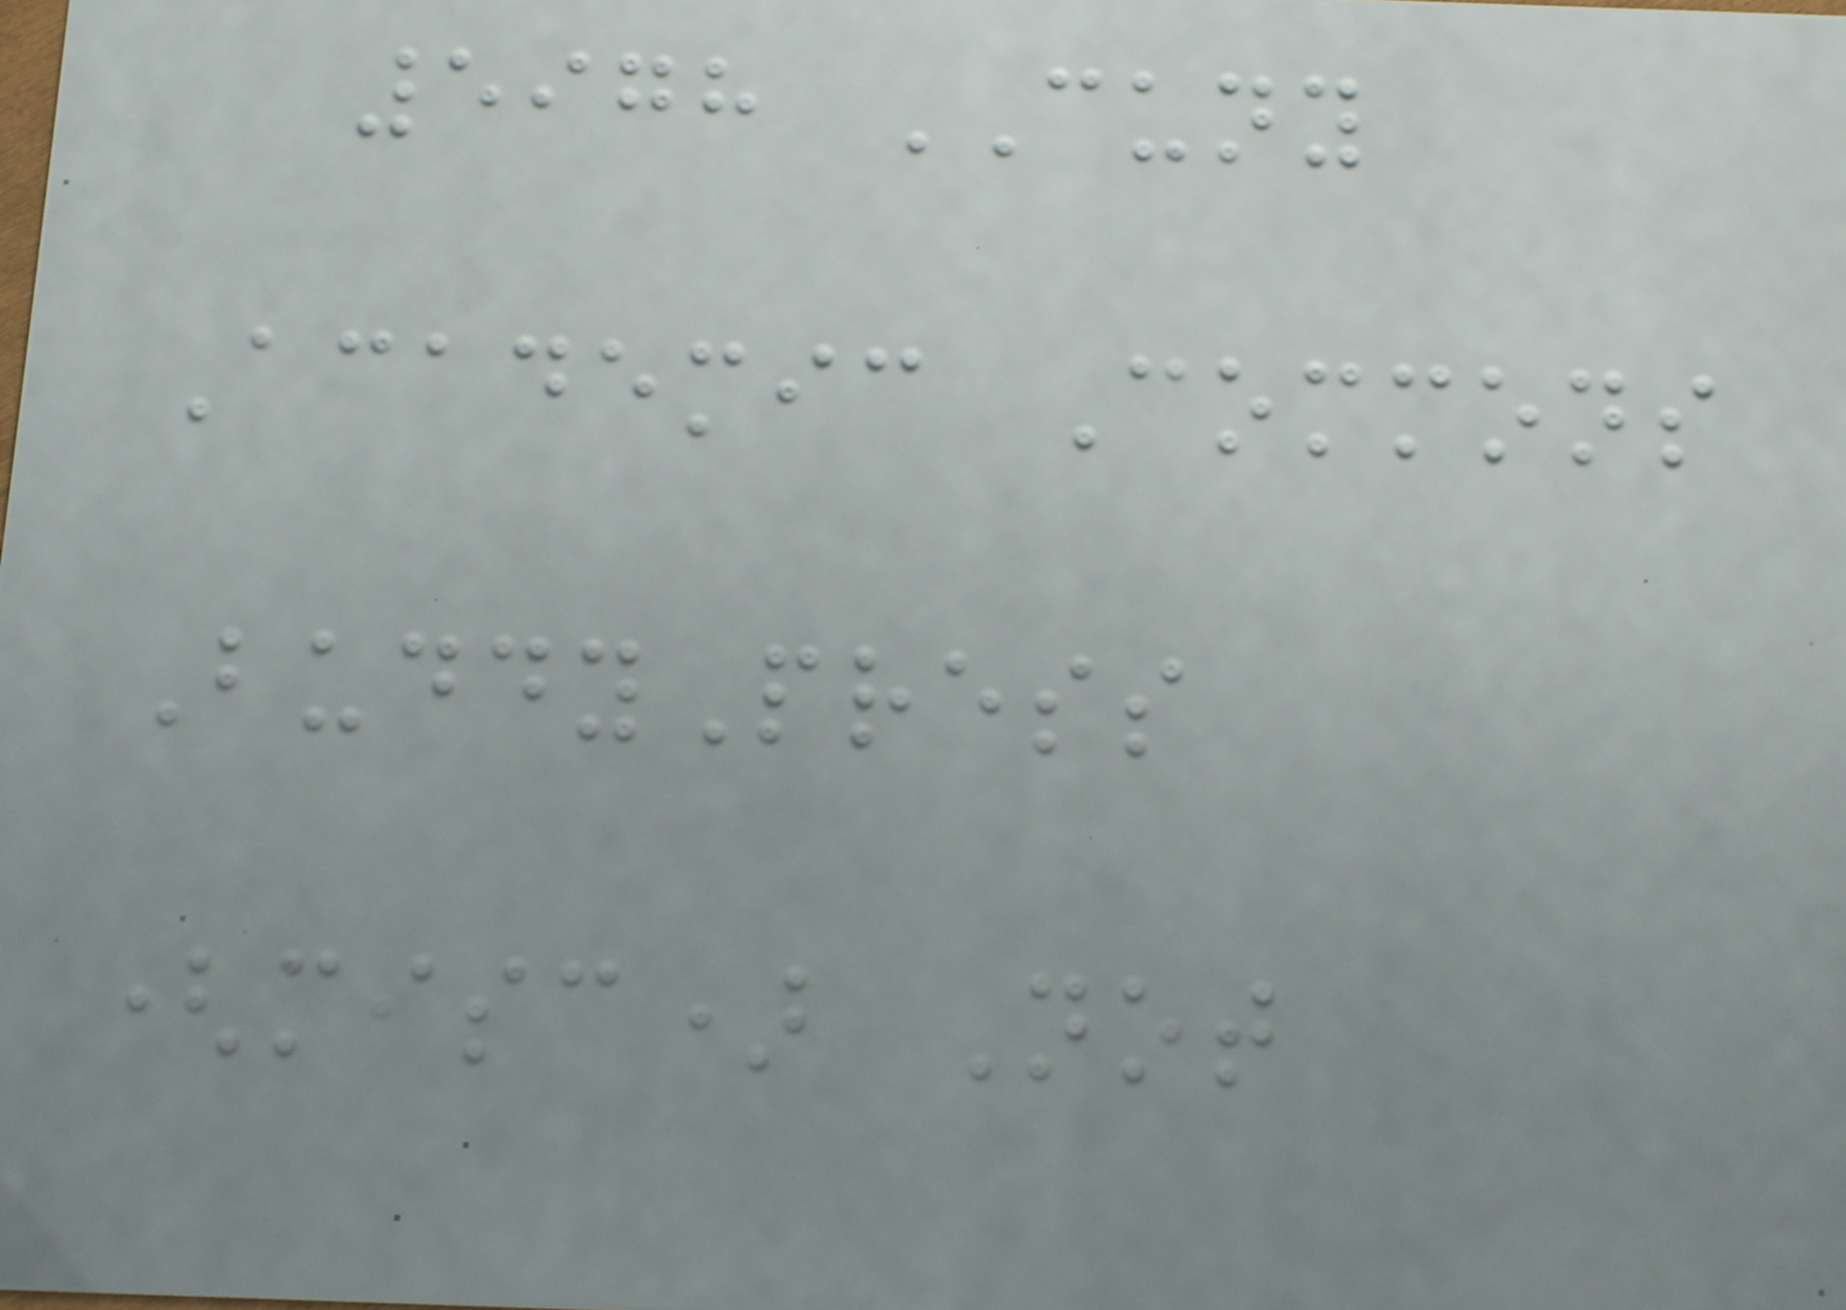5978 CUNY
Academic Commons
BuddyPress
(misc) Not
